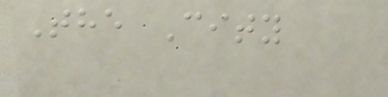The City
